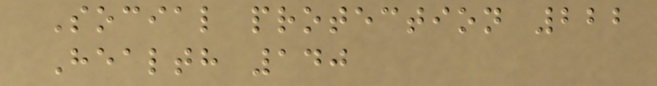Social protection 222
Health 140
